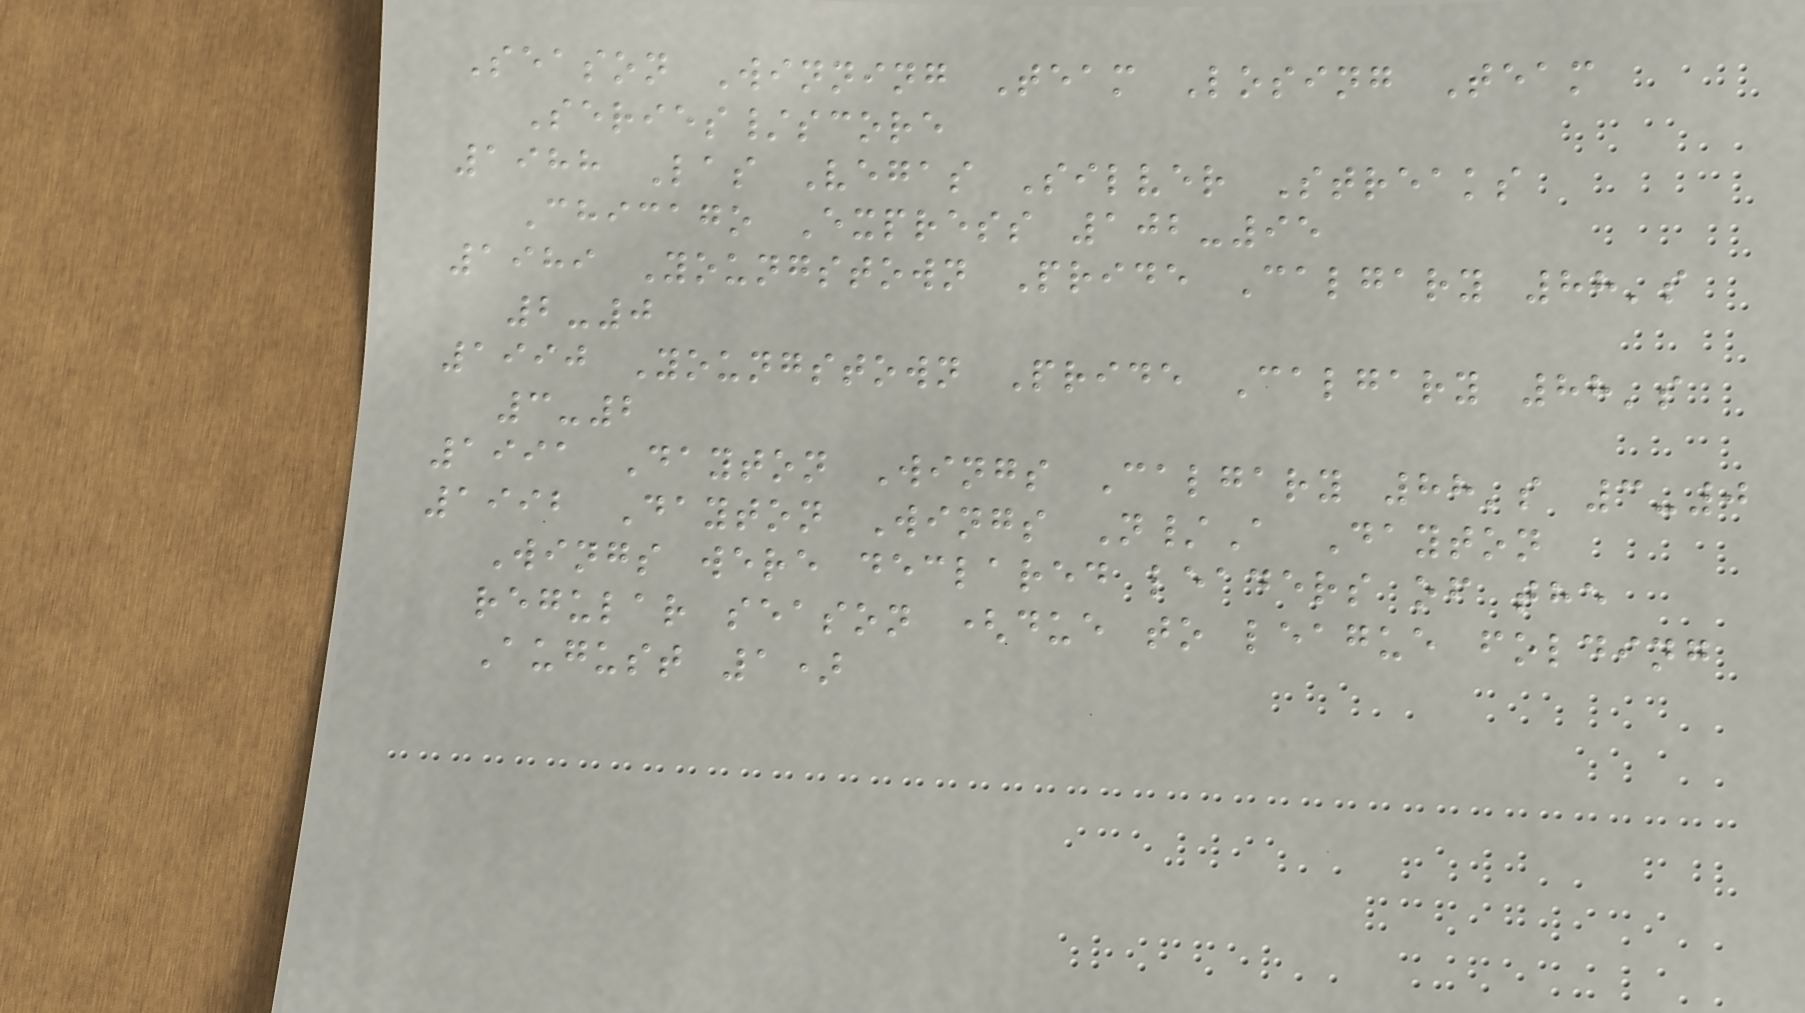Season Winning Team Losing Team
Series/score
1988 Las Vegas Silver Streaks
Chicago Express 102-95
1989 Youngstown Pride Calgary 88's
2-0
1990 Youngstown Pride Calgary 88's
3-2
1991 Dayton Wings Calgary 88's 3-0
1992 Dayton Wings N/A Dayton
Wings were declared leaders of the
regular season (due to league folding
August 1)
